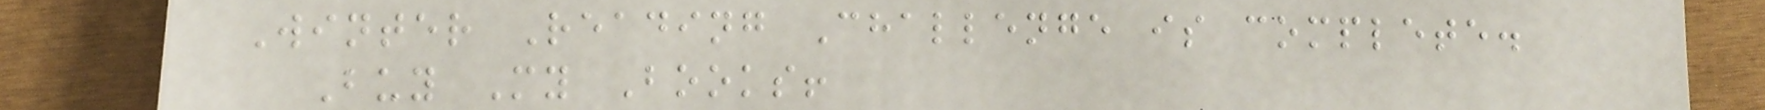Winter Reading Challenge is complete.
Buy My Books!
